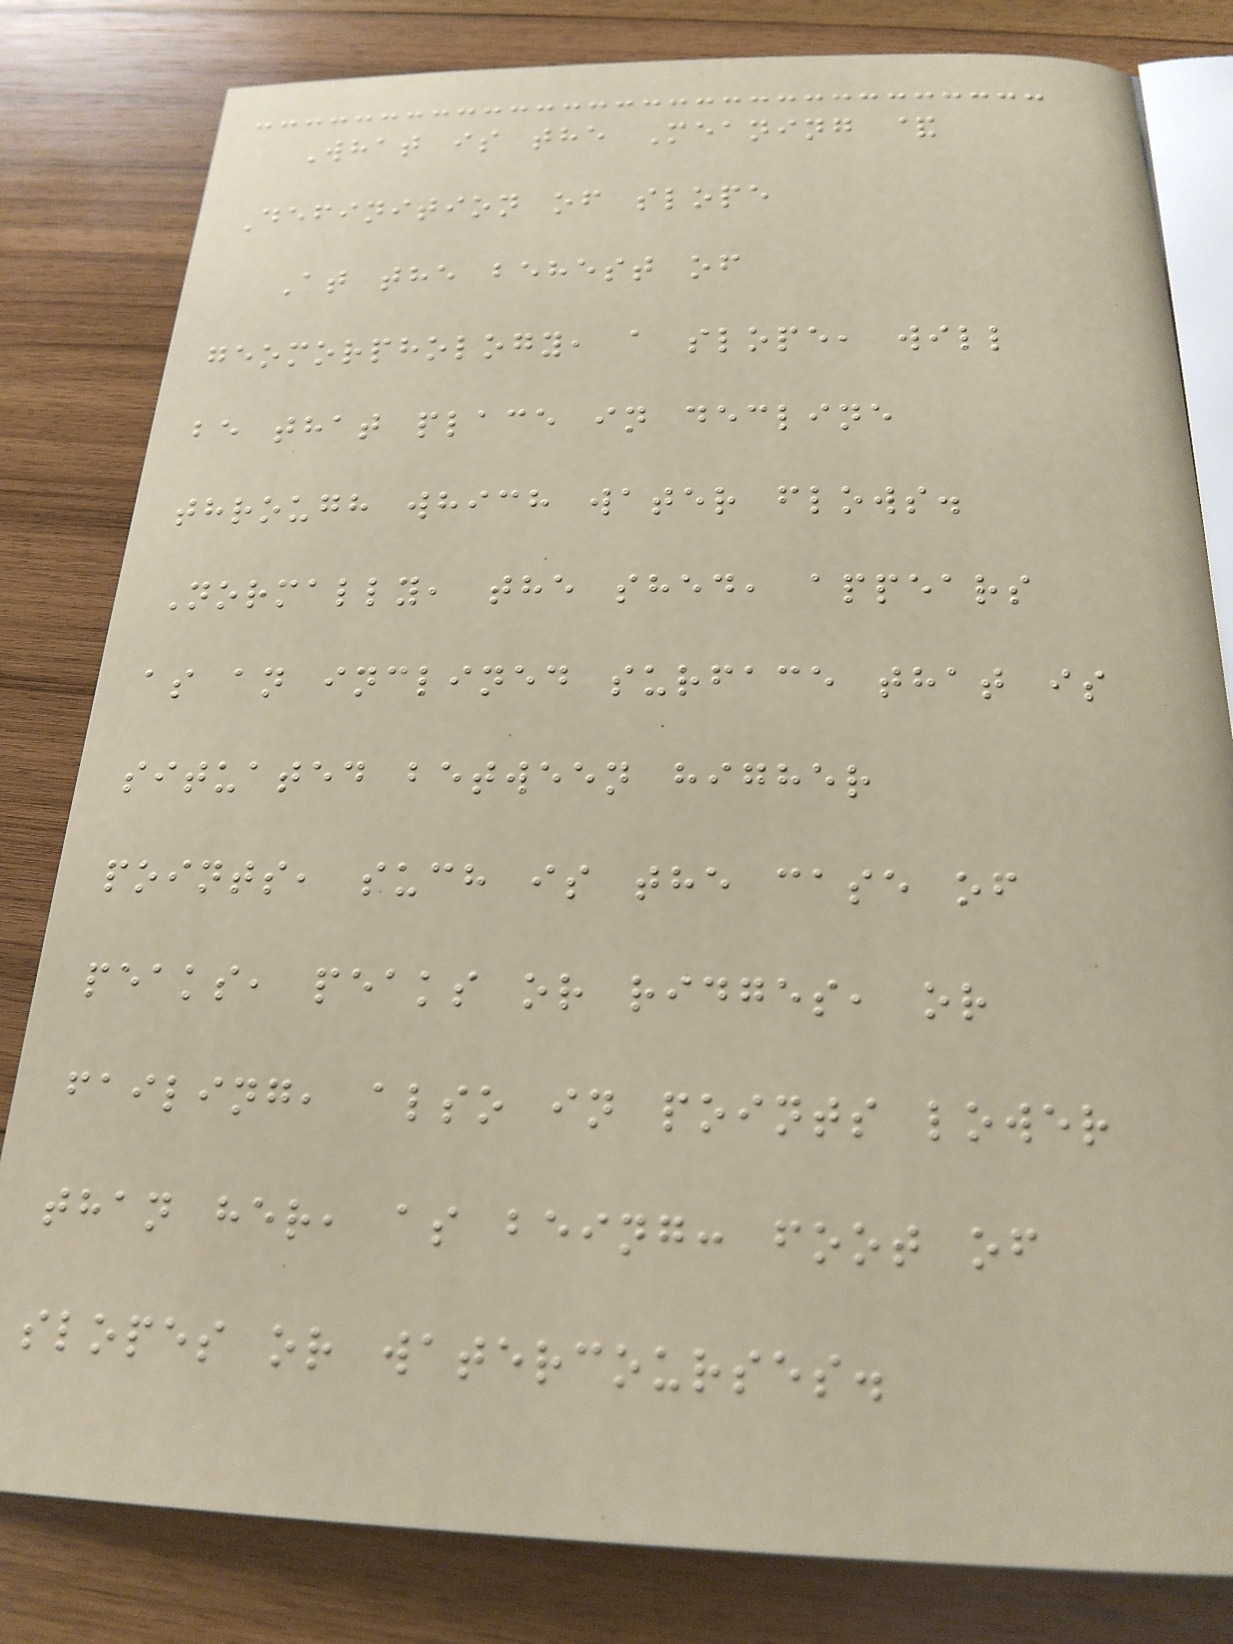What is the Meaning &
Definition of slope
At the behest of
geomorphology, a slope, will
be that place in decline
through which water flows.
Normally, the shed, appears
as an inclined surface that is
situated between higher
points, such is the case of
peaks, peaks or ridges, or
failing, also in points lower
than her, as being: foot of
slopes or watercourses.
